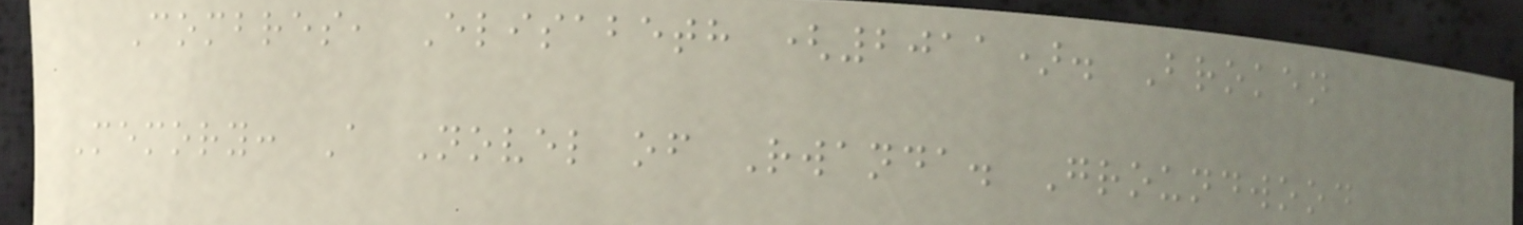Combres, Elisabeth (2011). Broken
Memory: A Novel of Rwanda. Groundwood
